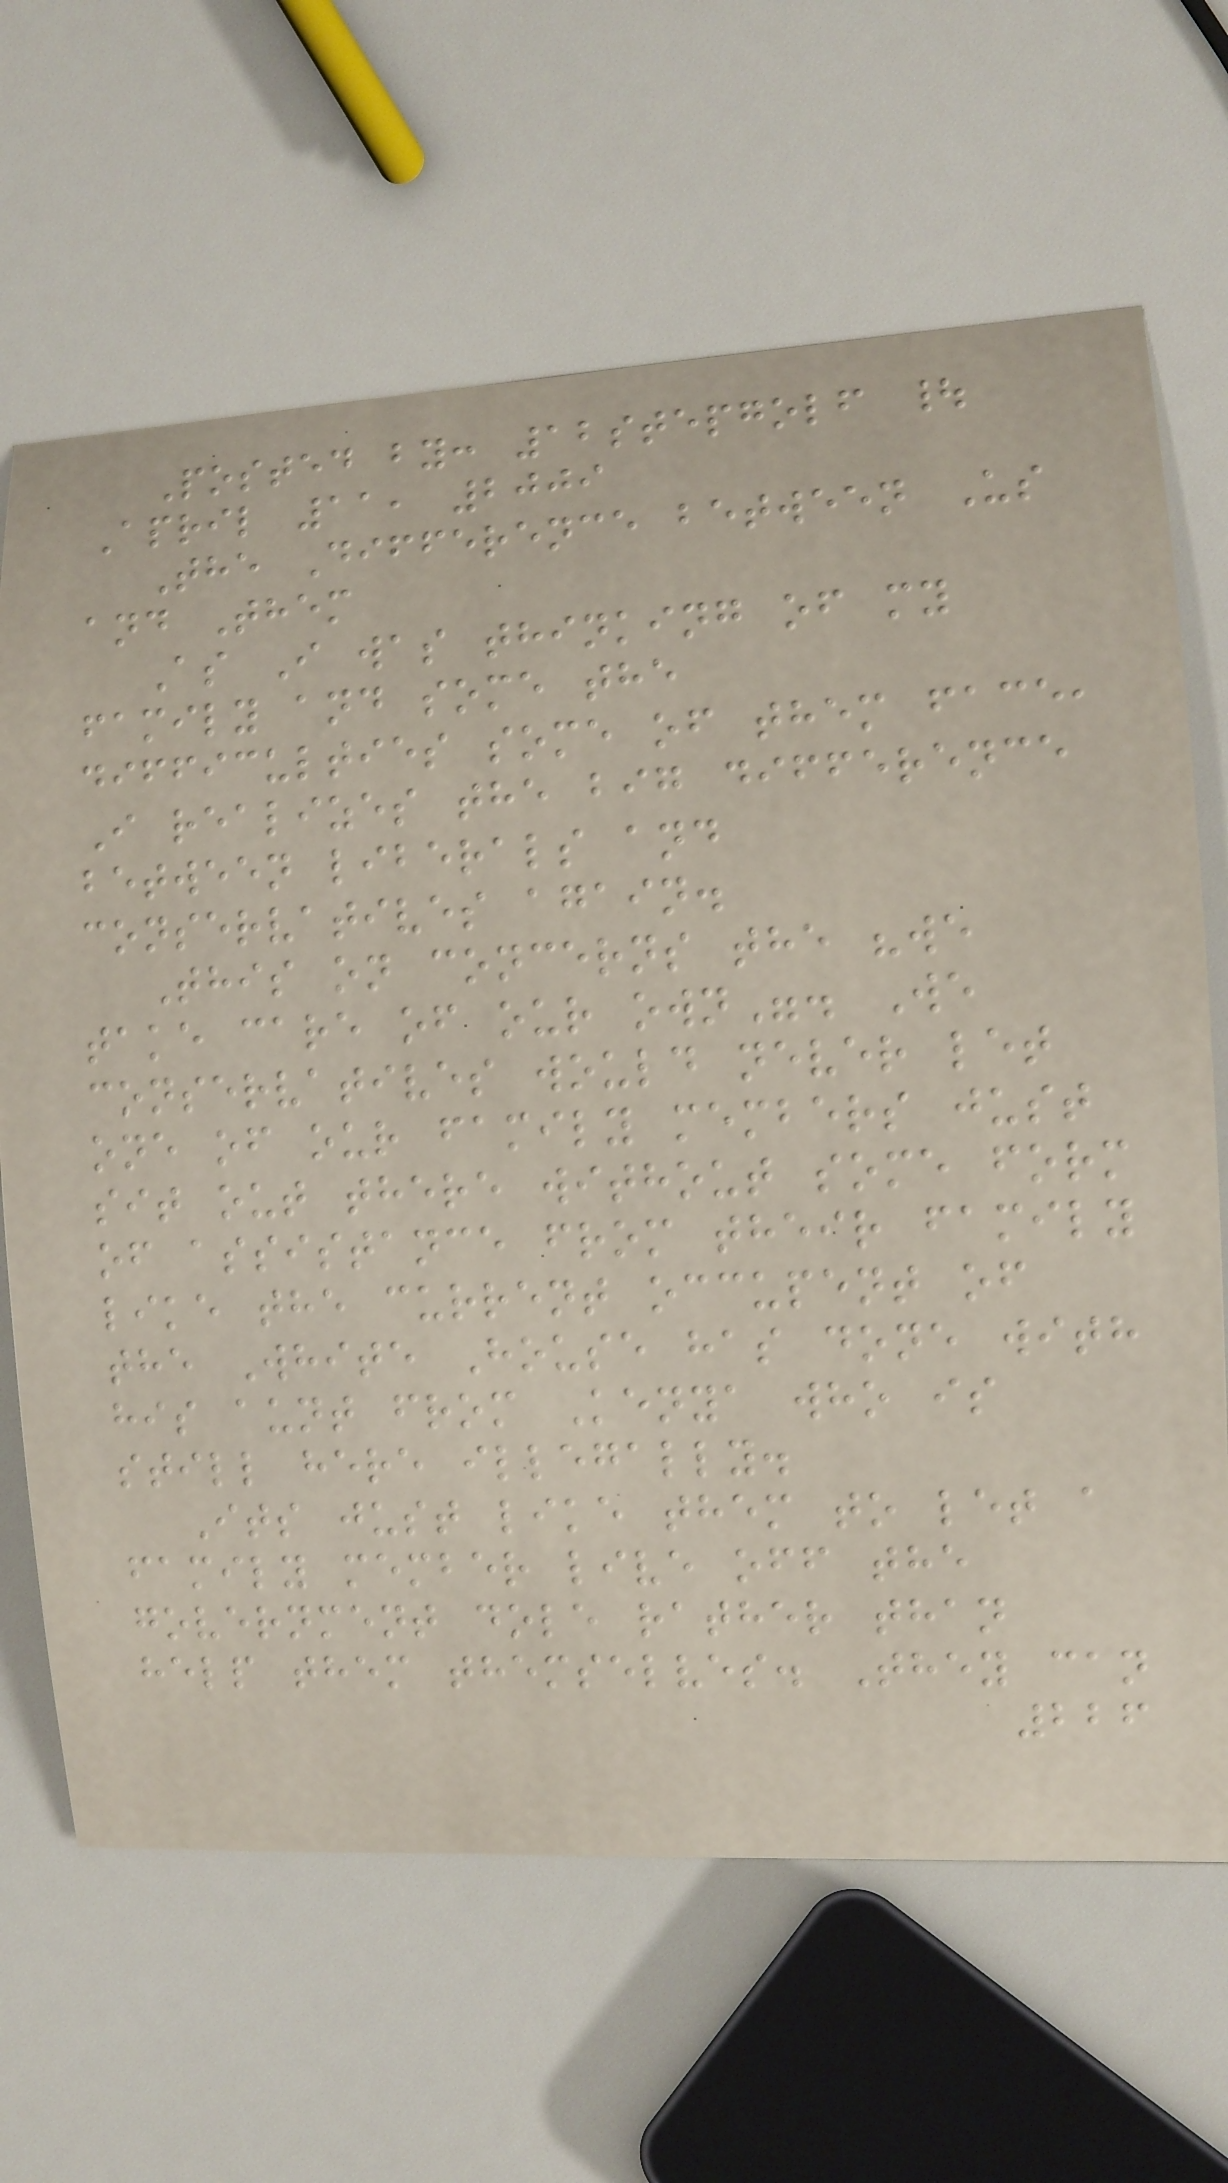Posted by: 12stepgolf |
April 11, 2009
The Difference between Us
and Them
As I was thinking of my
family and some the
difficulties some of them face,
I realizes the big difference
between liberals and
conservatives again.
This on concerns the "we
take care of our own". We
conservatives would never let
one of our family members just
sit out there without some form
of assistance from their family
like the current occupent of
the White House has done with
his aunt from Kenya who is
still here illegally.
Its just like them to let a
family member live off the
government dole rather than
help them themselves. They can
226
